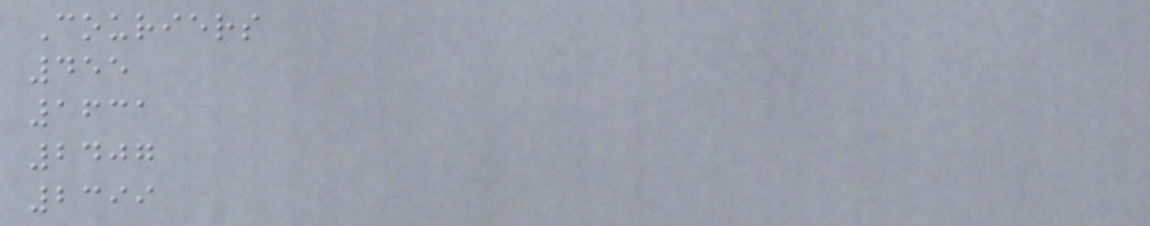Couriers
455
1631
2407
2399
